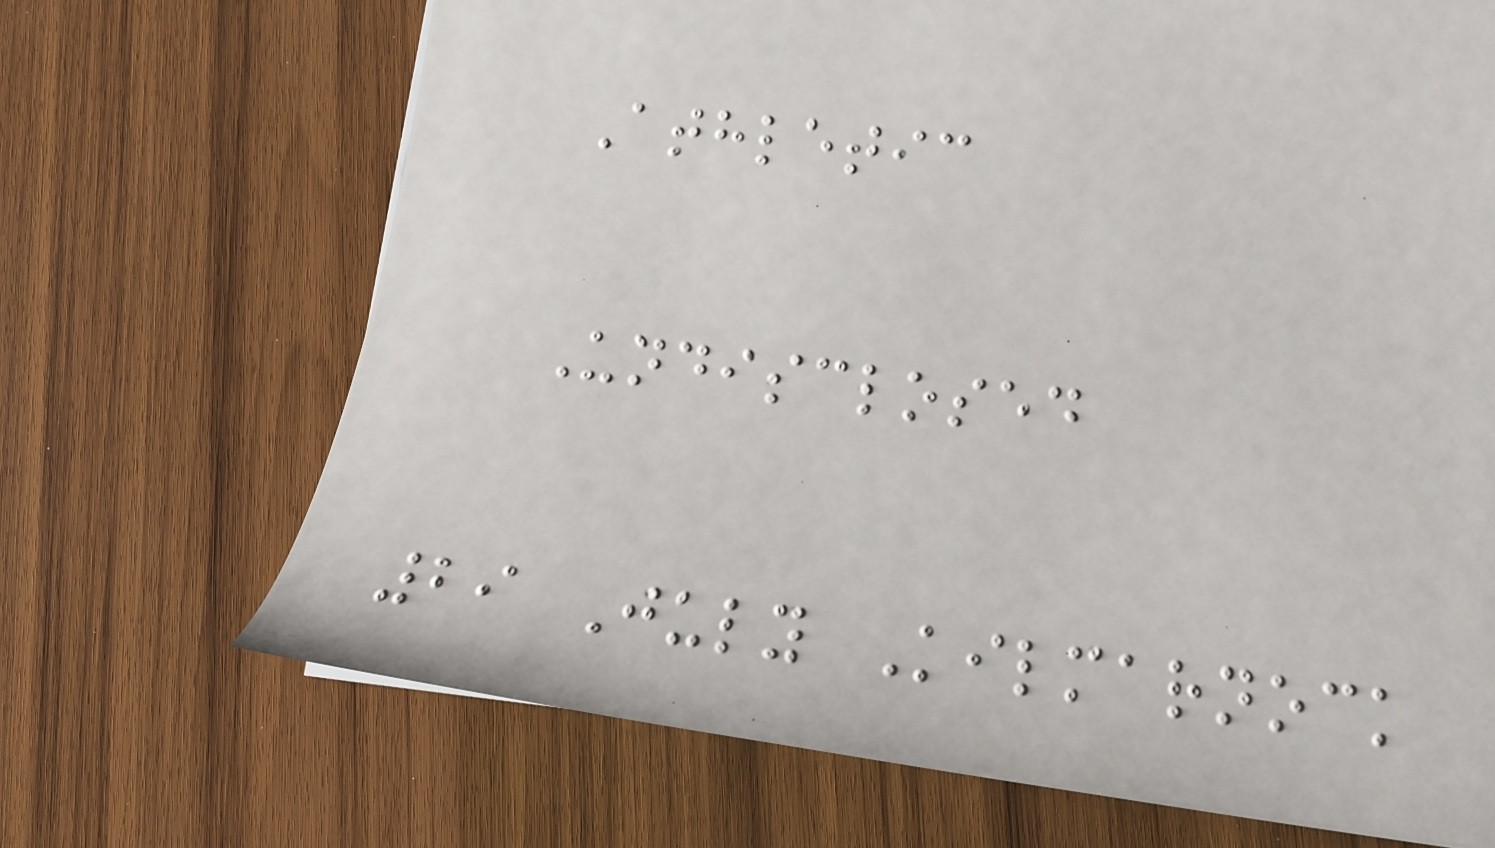Athletic
Undisclosed
29 July Kilmarnock
